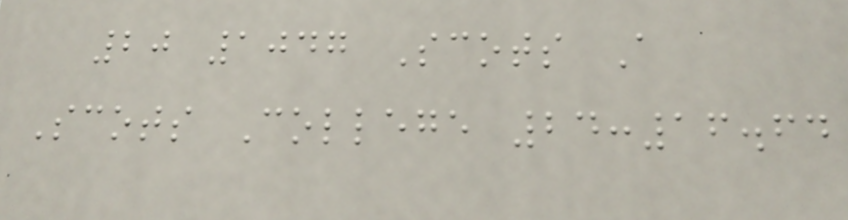20 1047 Scots A
Scots College 24:16.64
